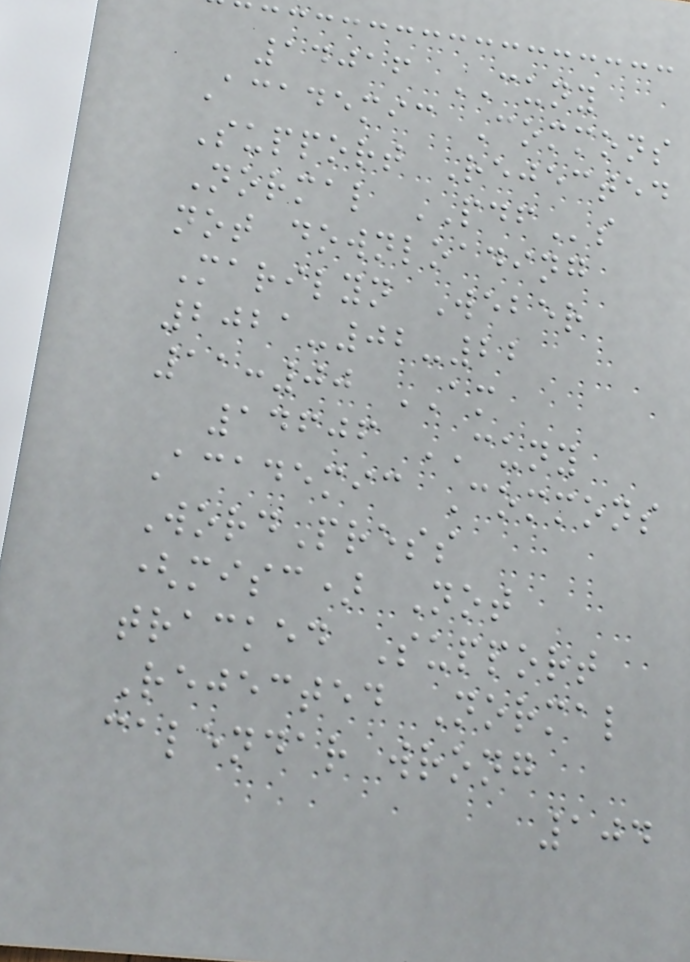14016 CUNY
Academic Commons
Support Rejected
Normal PDFs
not downloading
Marilyn Weber
2021-02-22
11:00 AM
14606 CUNY
Academic Commons
WordPress
(misc) Not
tracked Support
Rejected Normal
calendar wrong
104
